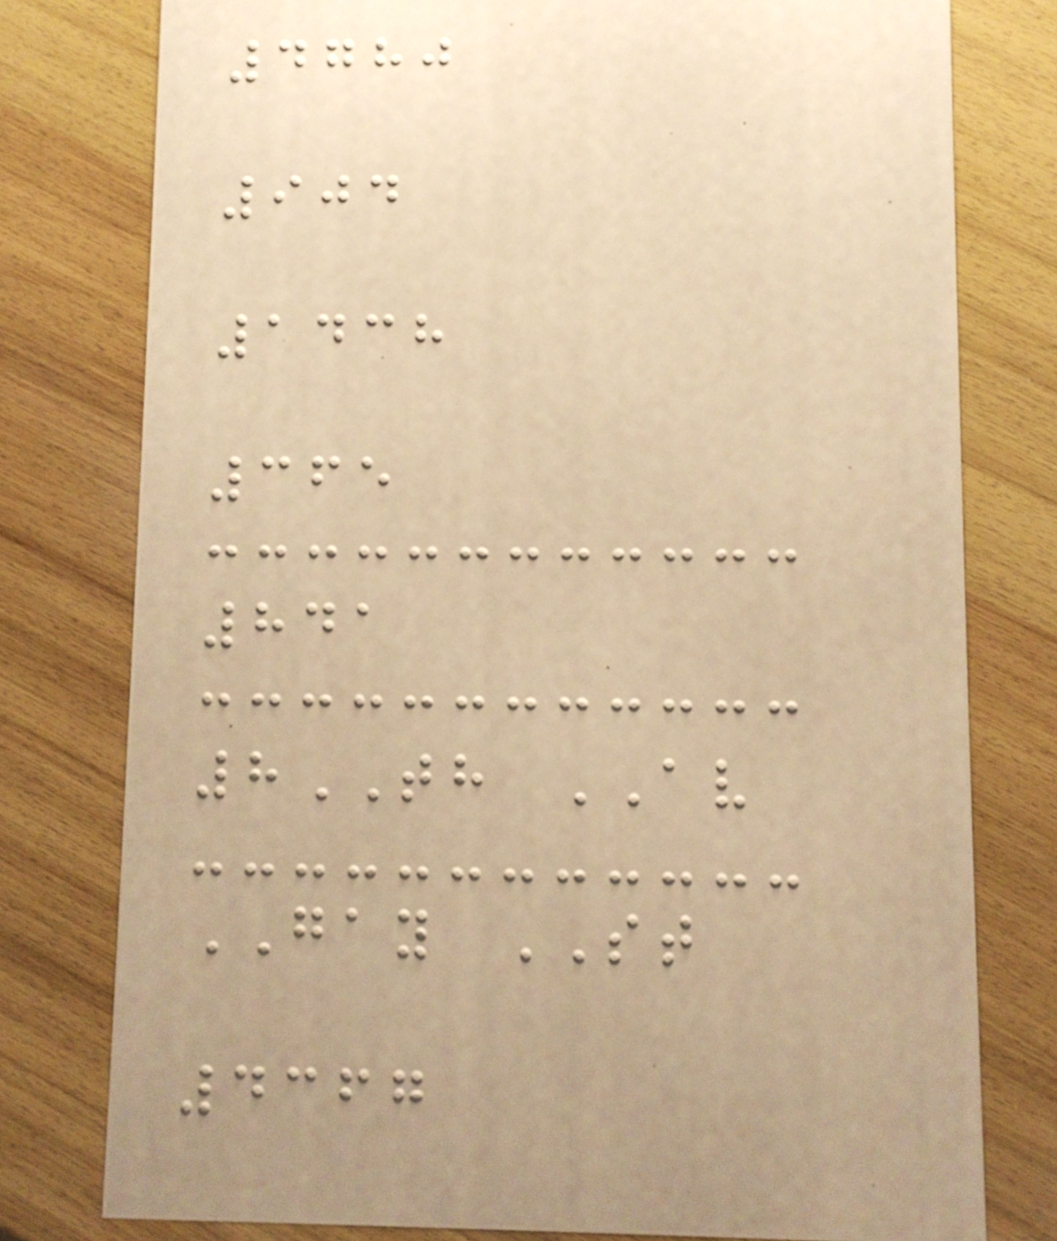4780
904
1438
365
841
8TH AV
GAY ST
4367
